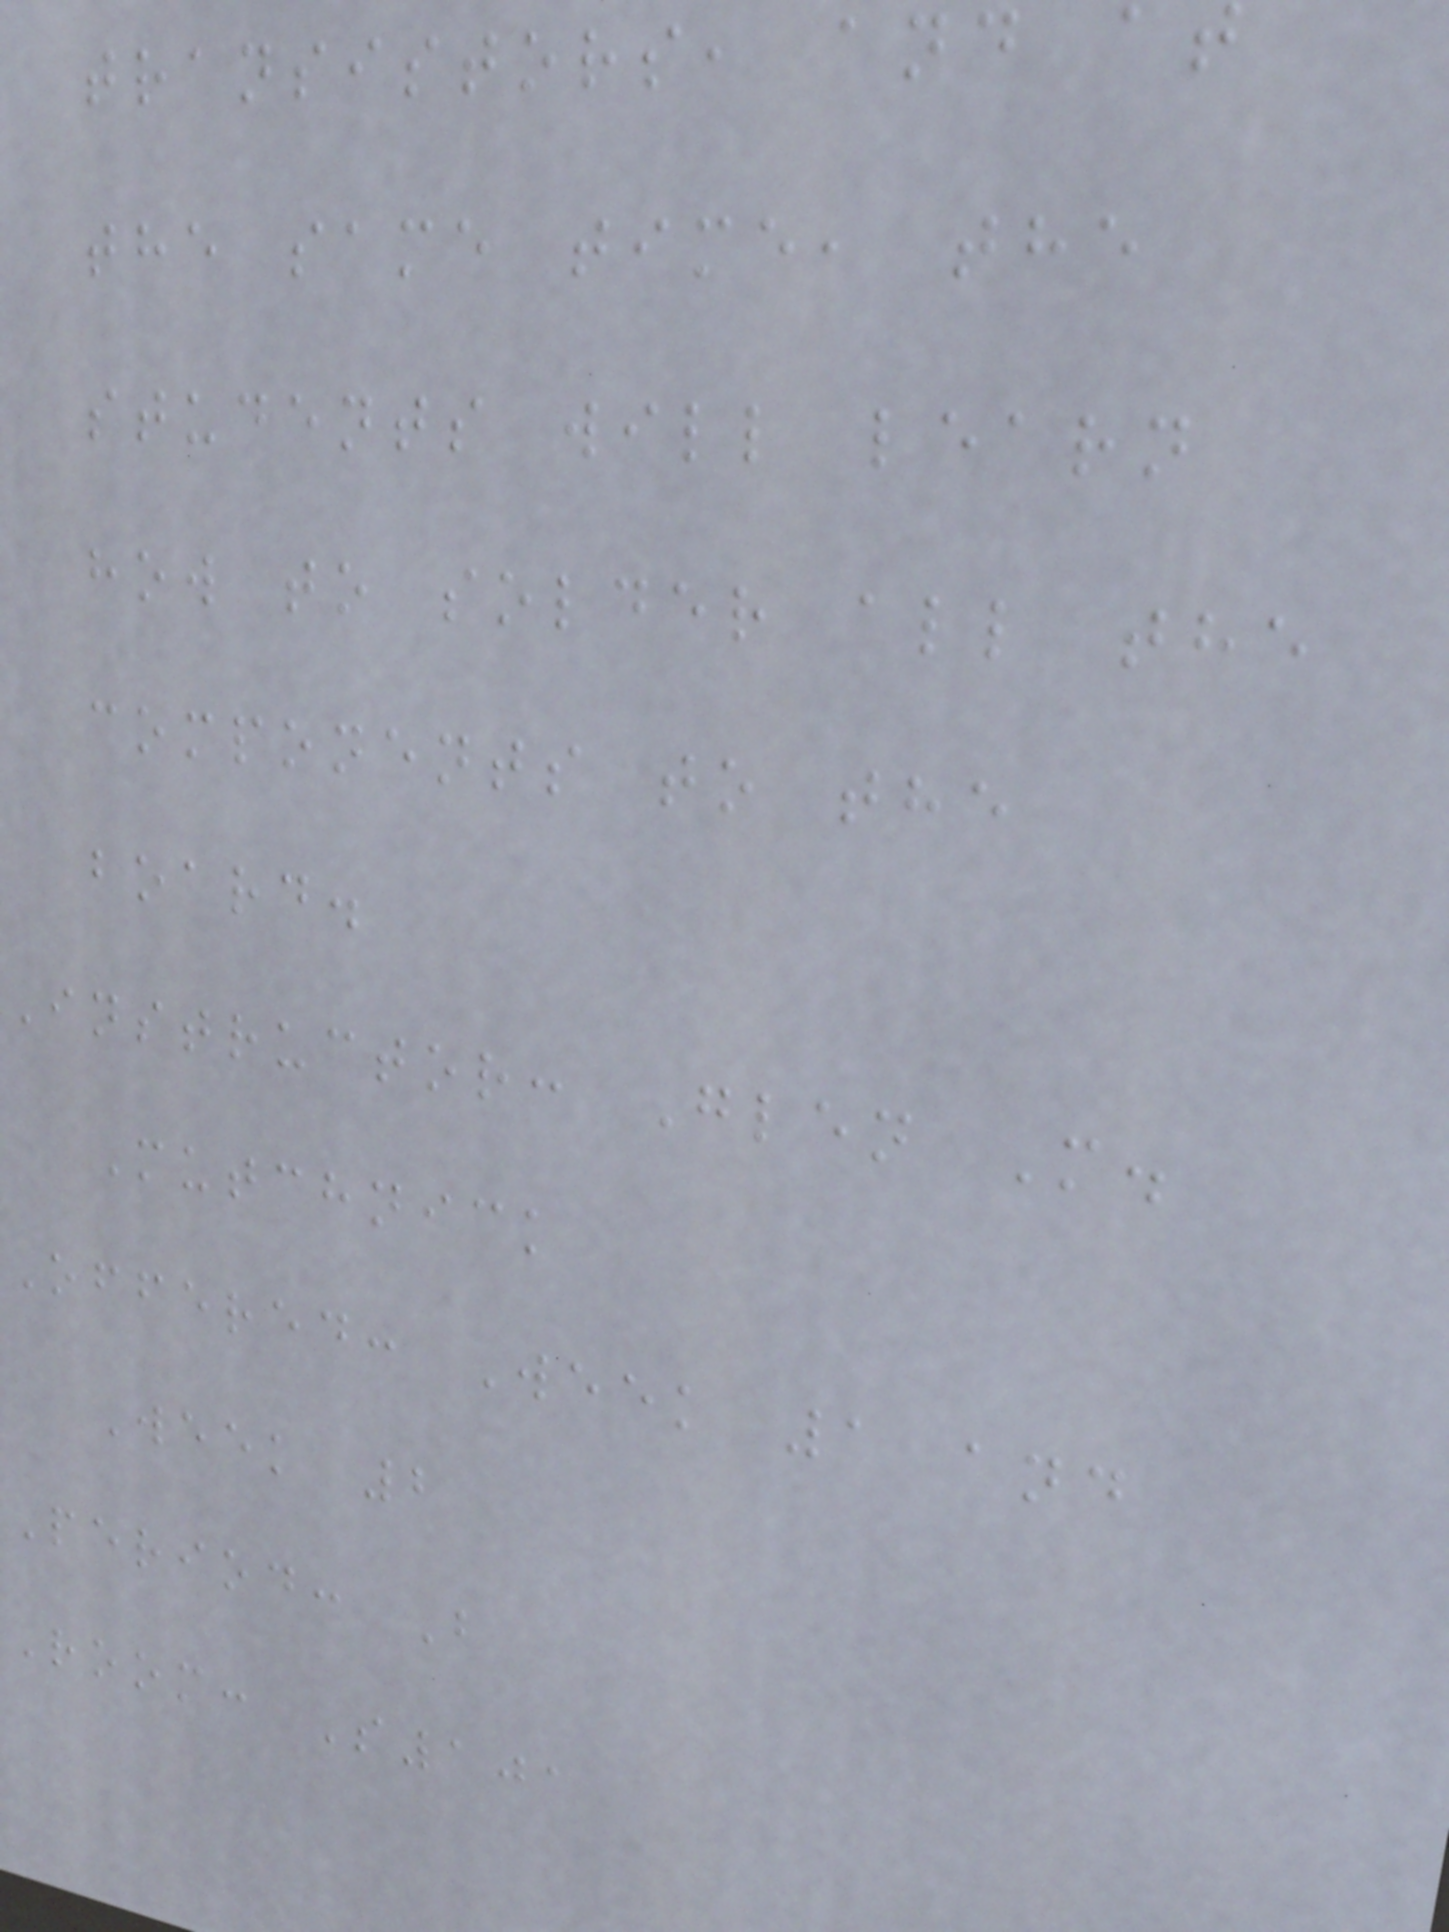transistors, and a
the same time, the
students will learn
how to solder all the
components to the
board.
Instructor: Glen M.
Mutchnick
Offered: Week 1 and
Week 2
Period: B
Room: S101
